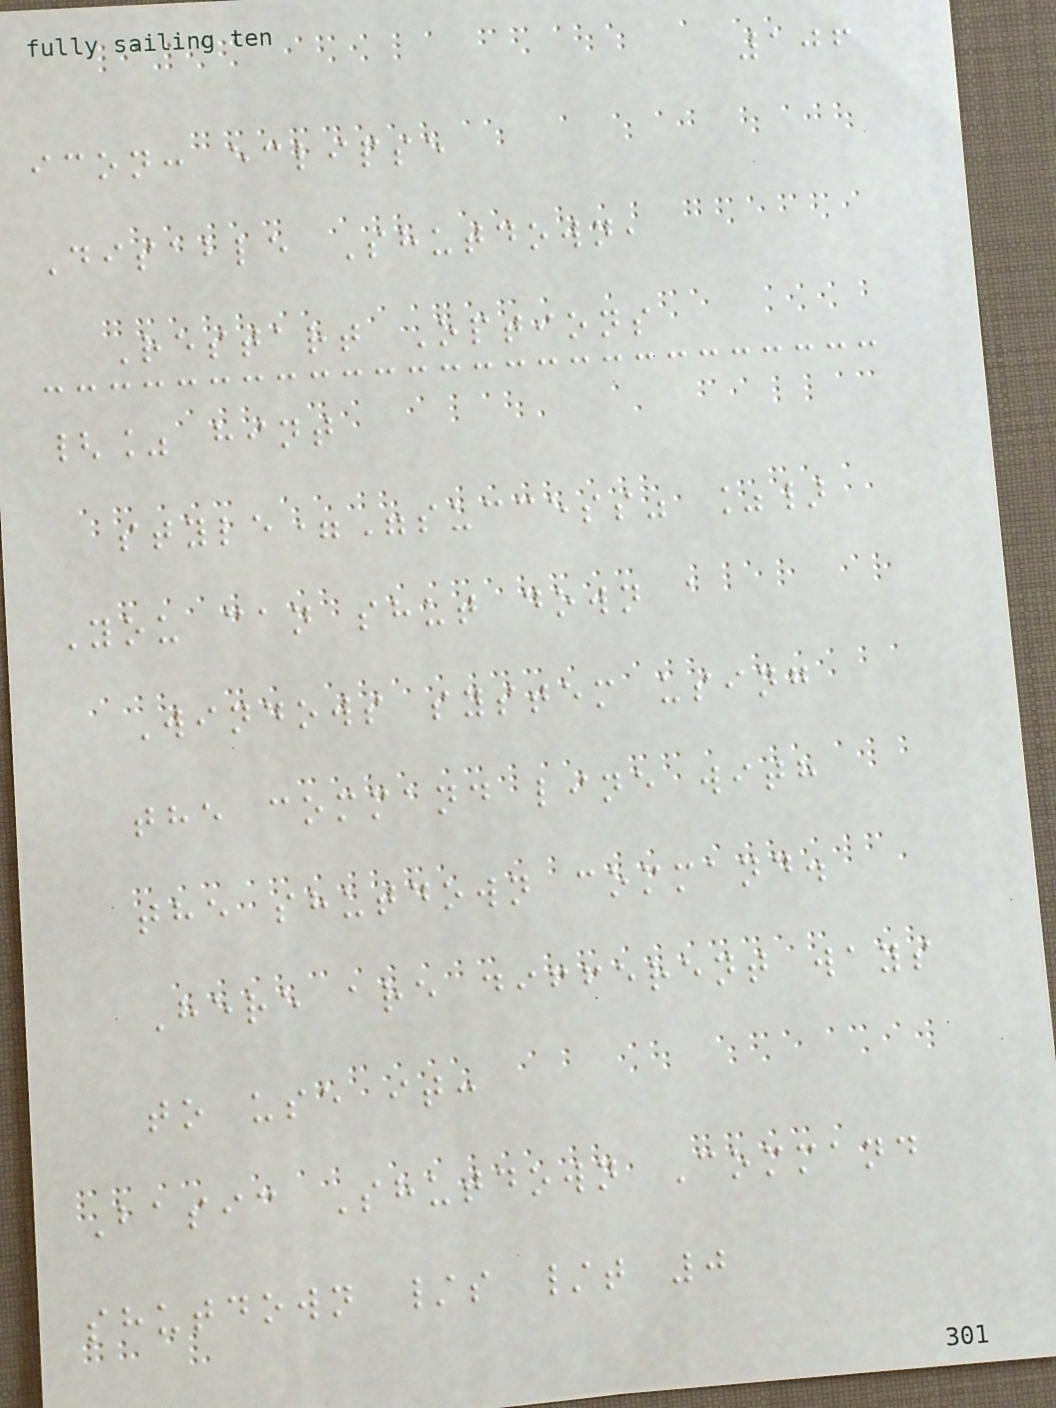106
icon: eclipse
Disable Shutdown,
Restart Options
{% hint
style="success" %}
You can shut down a
Windows system using
the command line with
the shutdown command.
Here are different ways
to use it:
Basic Shutdown Command
shutdown /s /t 0
